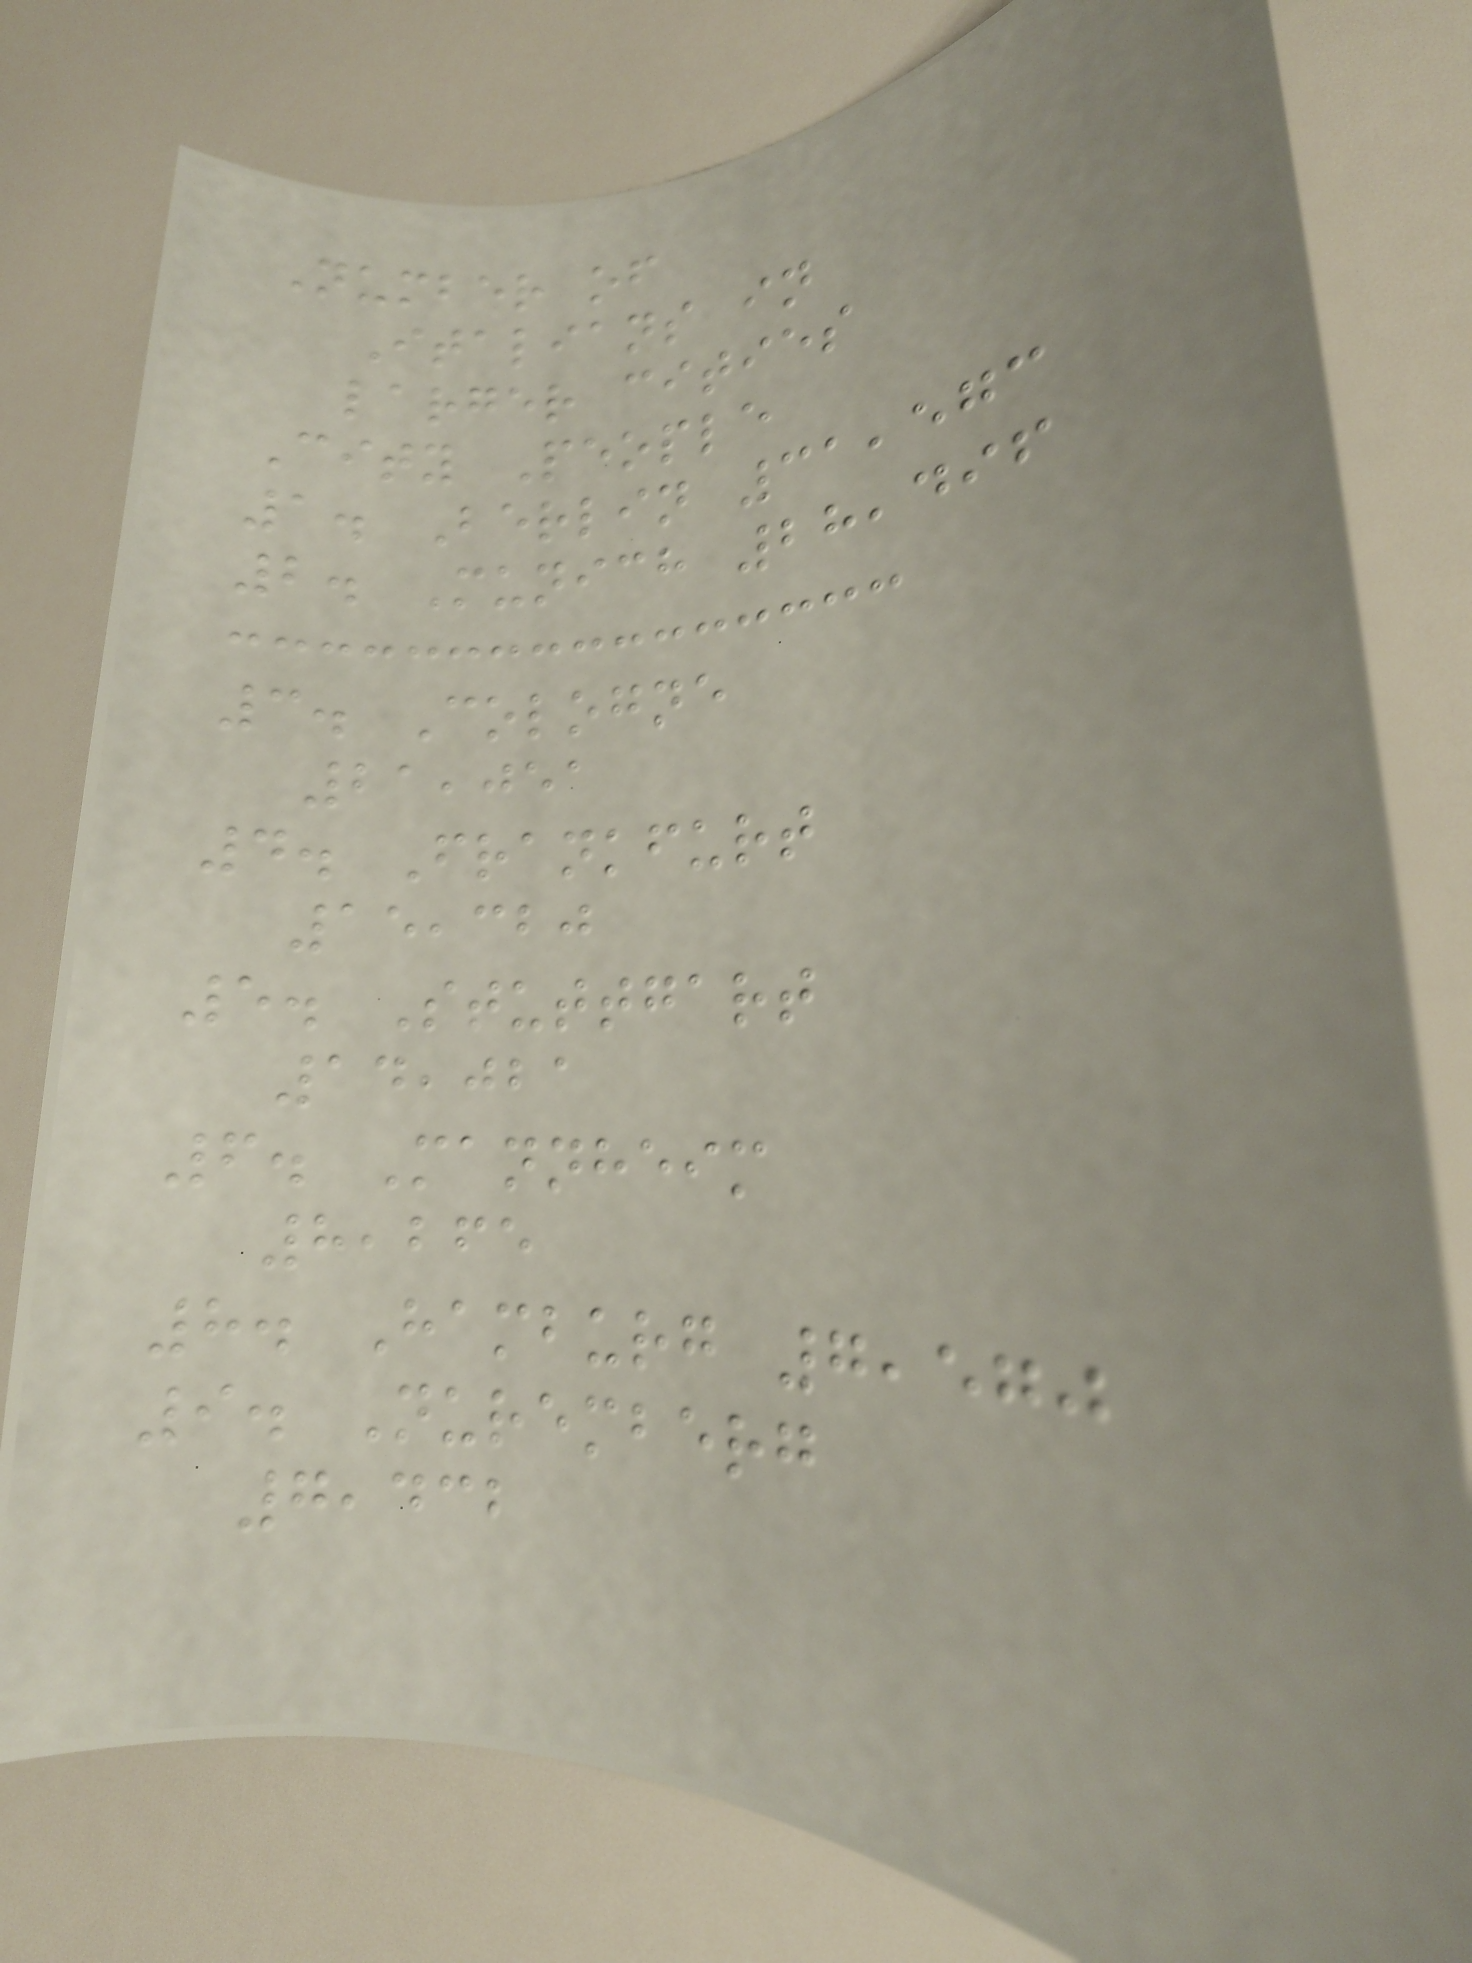Number of
Italians in
larger cities
City People
1. Berlin 31,573
2. Munich 28,496
3. Cologne
21,051
4. Frankfurt
15,320
5. Stuttgart
14,021
6. Mannheim
8,265
8. Hamburg 7,570
9. Nuremberg
7,432
